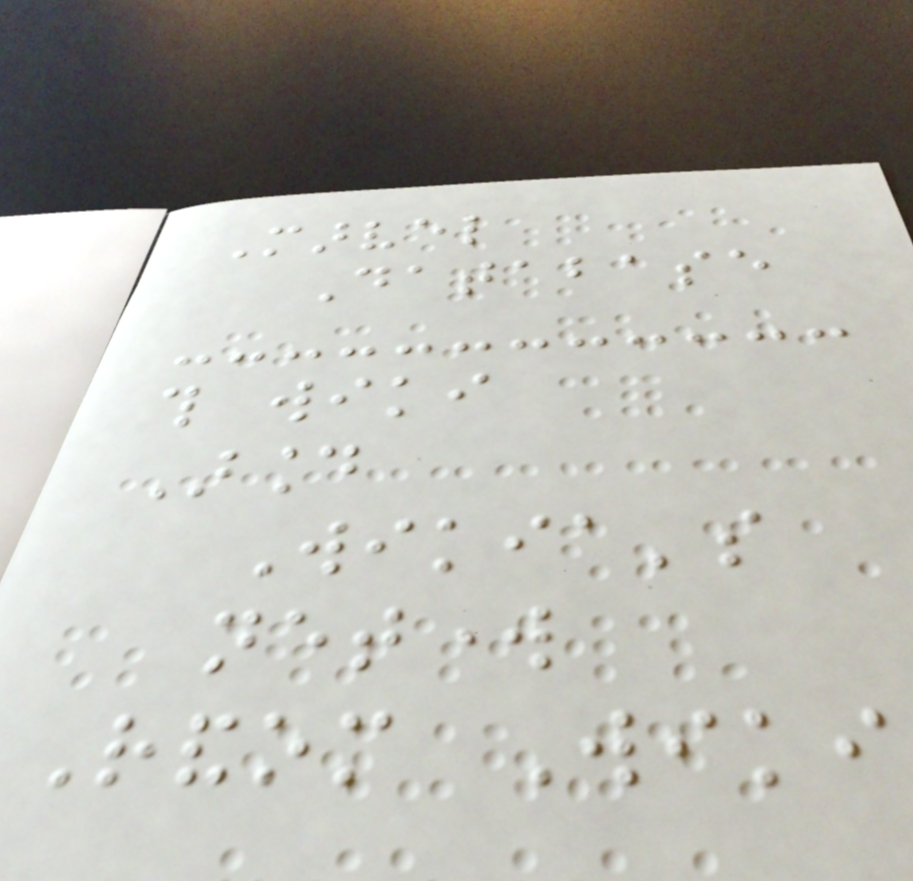Marvel
Database
this wiki
Around
Wikia's
network
Random Wiki
